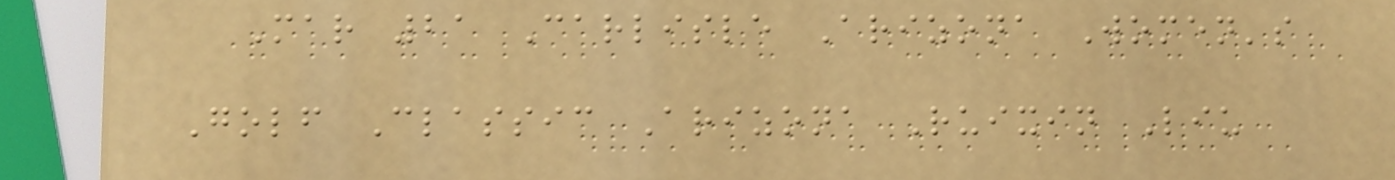Mar 21 Carlisle Arizona Women's
Golf Classic Arizona Ruixin Liu
